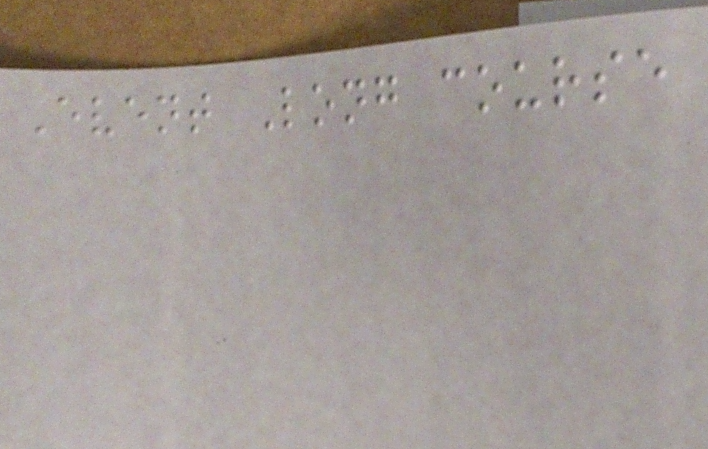Event Long course
